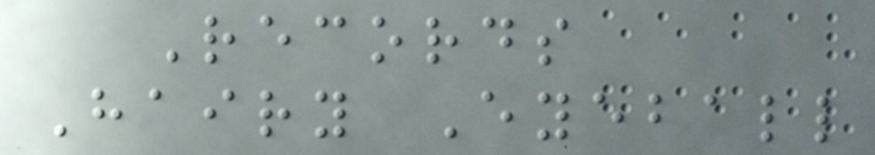Records
Hairy Eyeball
